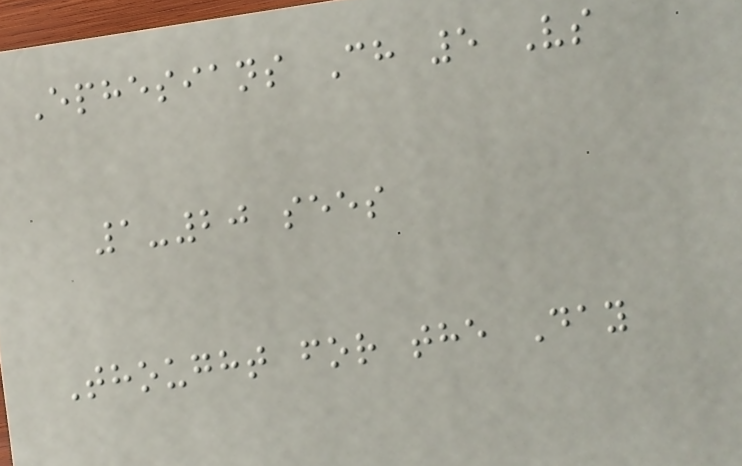Ephesians Ch 5 Vs
1-20 sees
Thought for the Day
